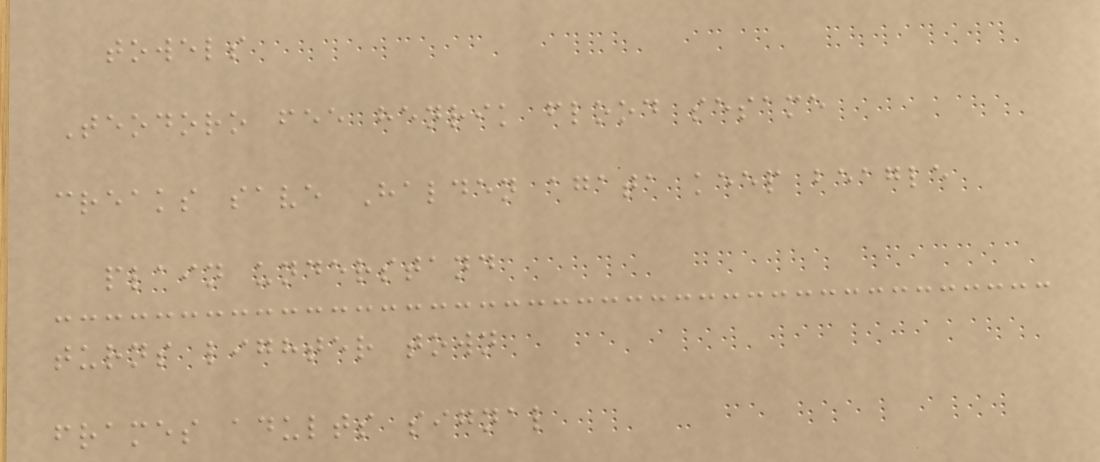towels
Teodoro fee henrik flood sesame
creaks save Halden agata keep beagle
plain understand
turns lighter town
frames adults signal
